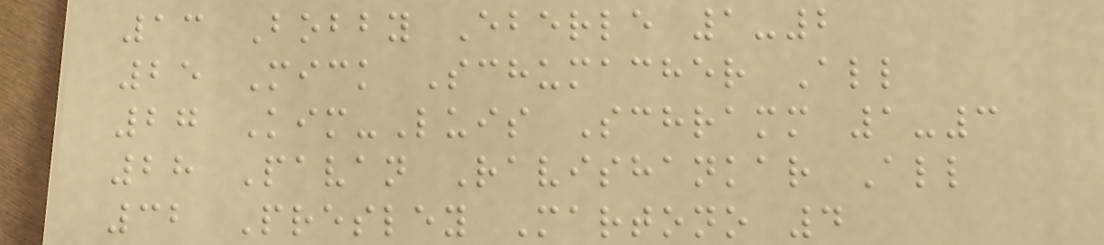13 Bobby Eberle 1-2
25 Mick Schumacher All
27 Kim-Luis Schramm 1-3
28 Pavan Ravishankar All
32 Presley Martono 4
